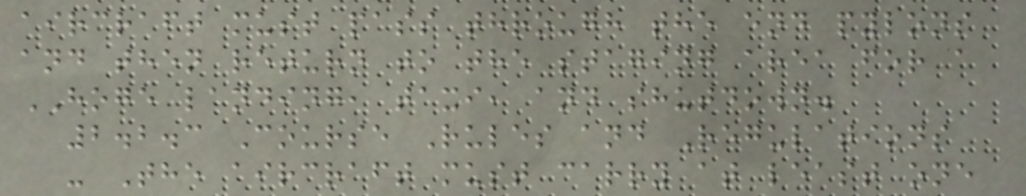aircraft must pass through the end pylons
and then return to the staging area for a
HOGE landing, taxi, and shutdown.
2.2.3 Course Rules and Regulations
- The aircraft must carry at least one
